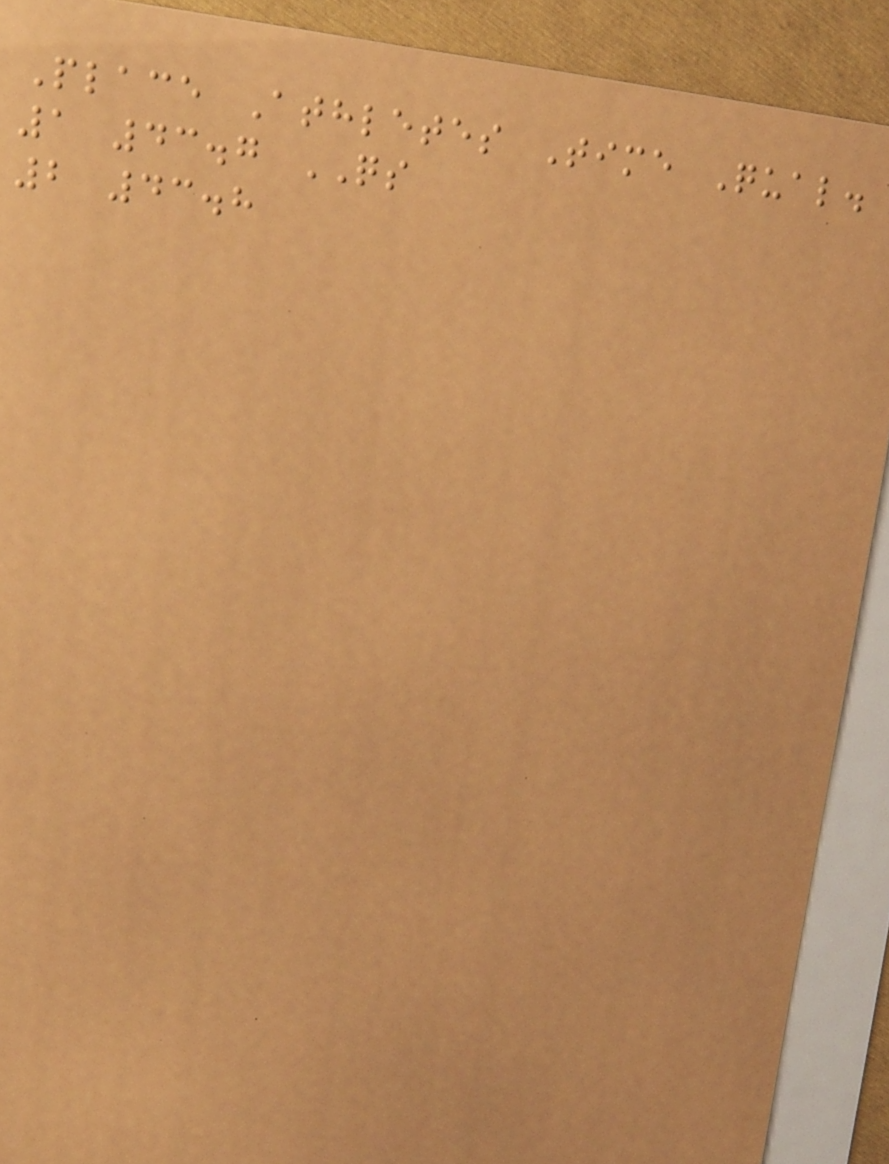Place Athletes Time Qual.
1 43.7 QS
2 43.8
